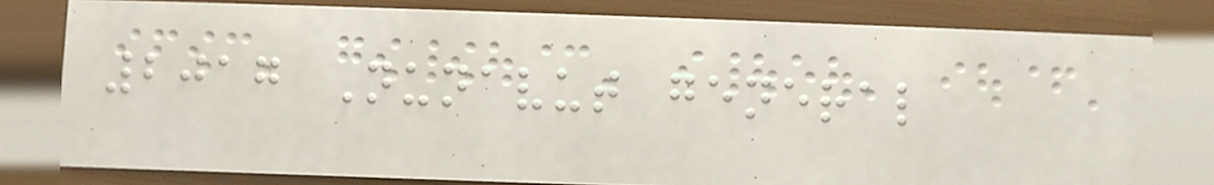2017 Nunavut general
